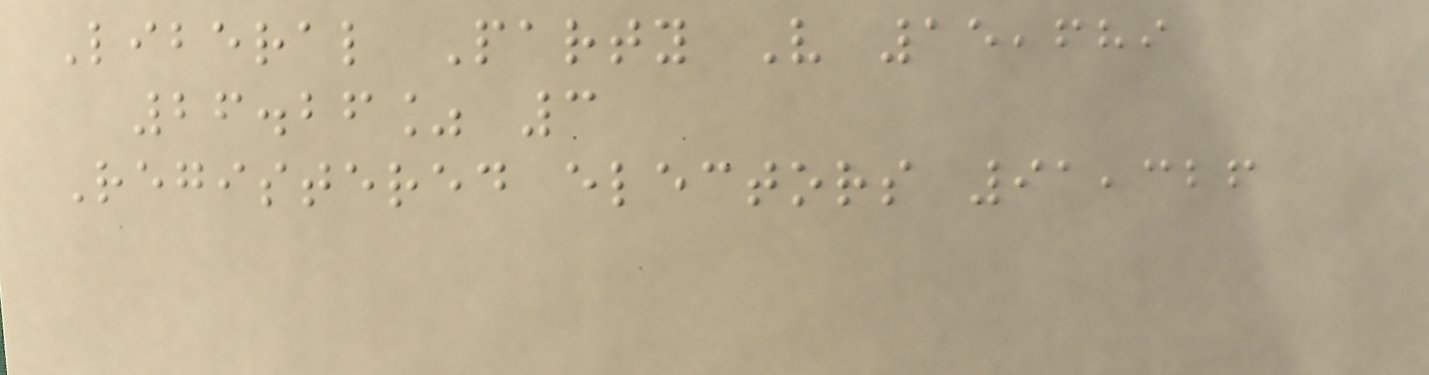Liberal Party V 15,689
26.26% 3
Registered electors 91,326
